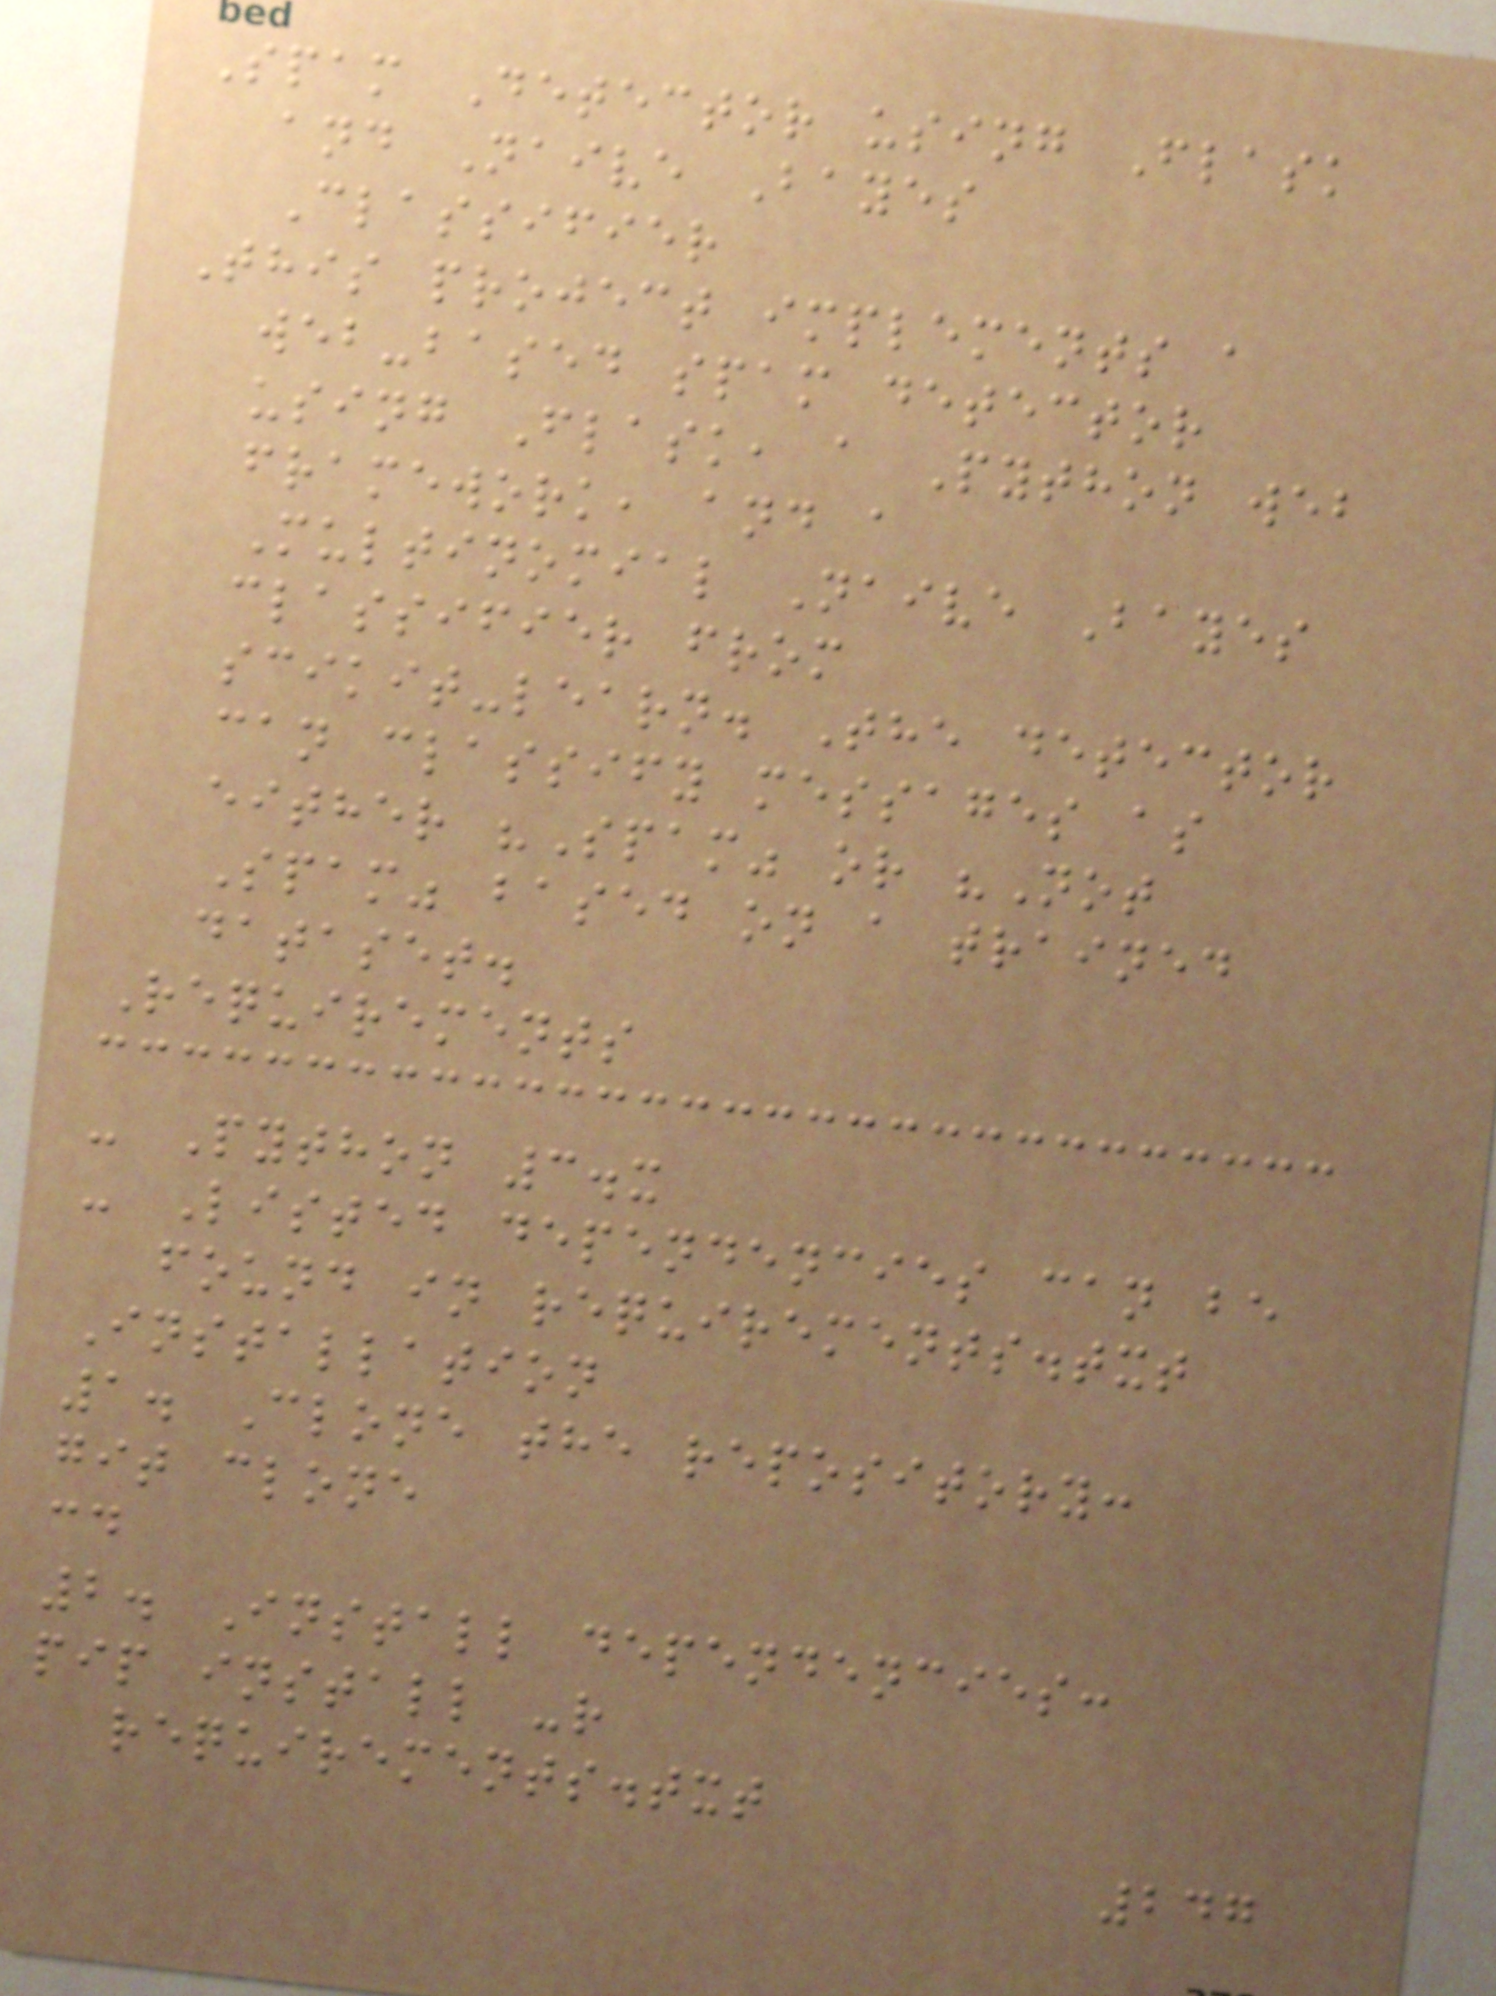Spam Detector using Flask
and Naive Bayes
Classifier
This project implements a
web-based spam detector
using Flask, a Python web
framework, and a
Multinomial Naive Bayes
classifier from
scikit-learn. The detector
can classify messages as
either "Spam" or "Not
Spam" based on a trained
dataset.
Requirements
- Python 3.x
- Listed dependencies can be
found in requirements.txt
Installation
1. Clone the repository:
git clone
cd
2. Install dependencies:
pip install -r
requirements.txt
247
